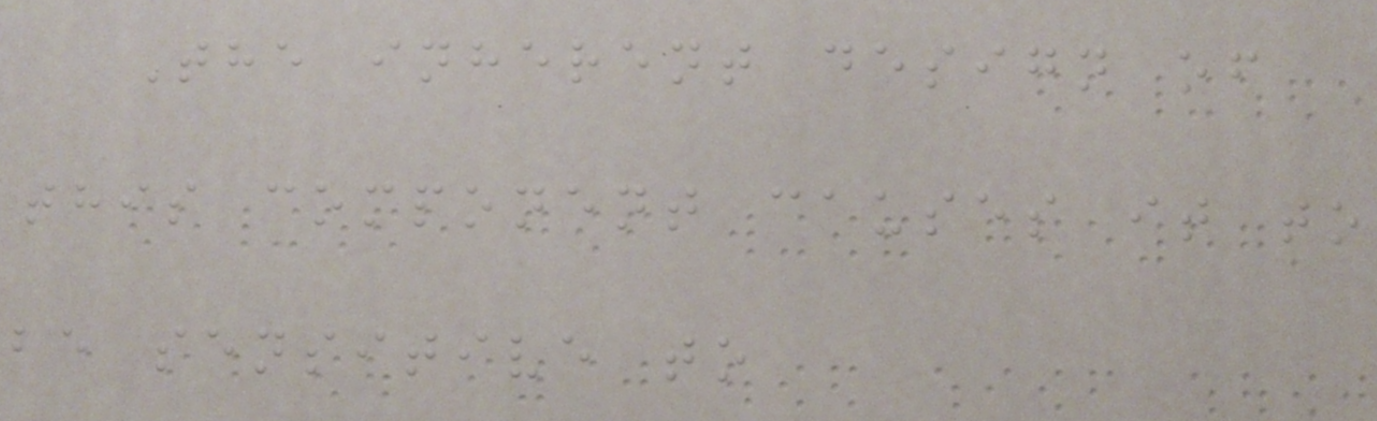The inherent design of
this component causes it to
be sensitive to
